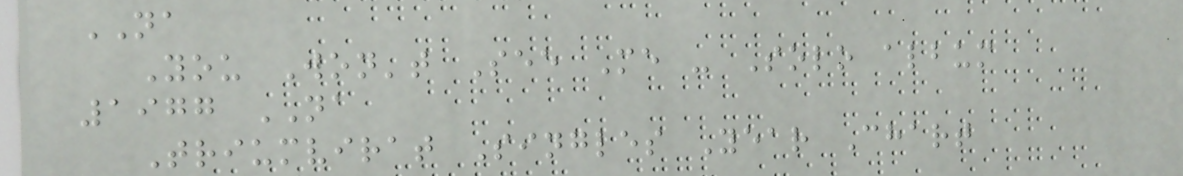NA
You Won't See Me - Solo album
1977 NA
Triumvirat Singles Year Chart
